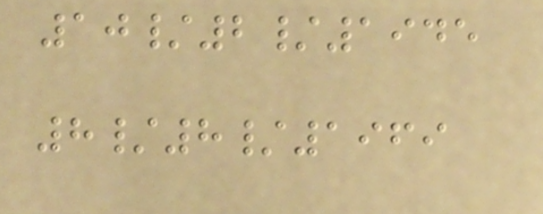10/2/1945
8/8/1969
